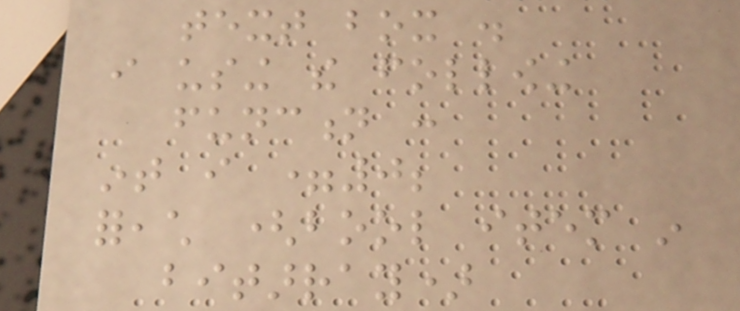text box .
i using the following
function :
int i =0;
foreach (bool item in
bitarray)
